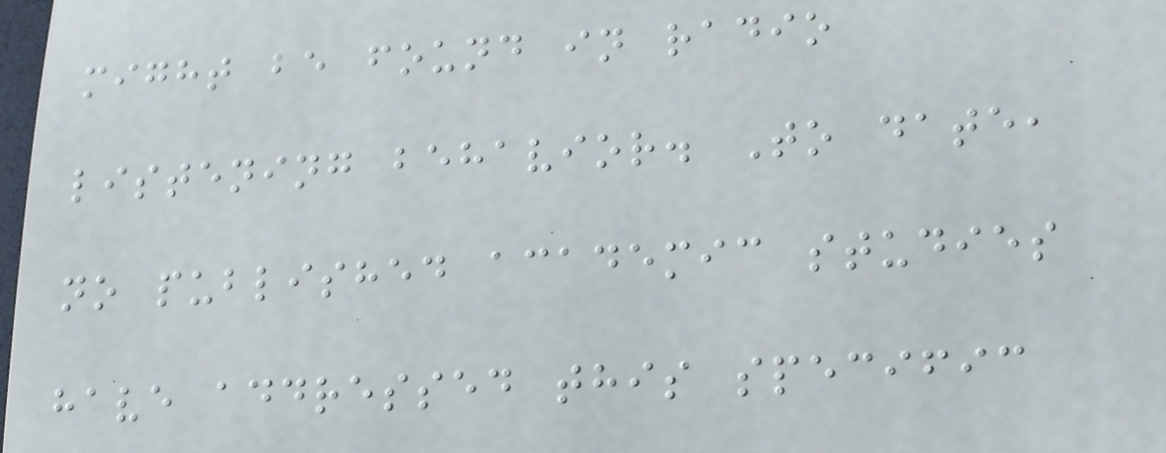might be found in radio
listening behavior. To date,
no published academic studies
have addressed this specific
